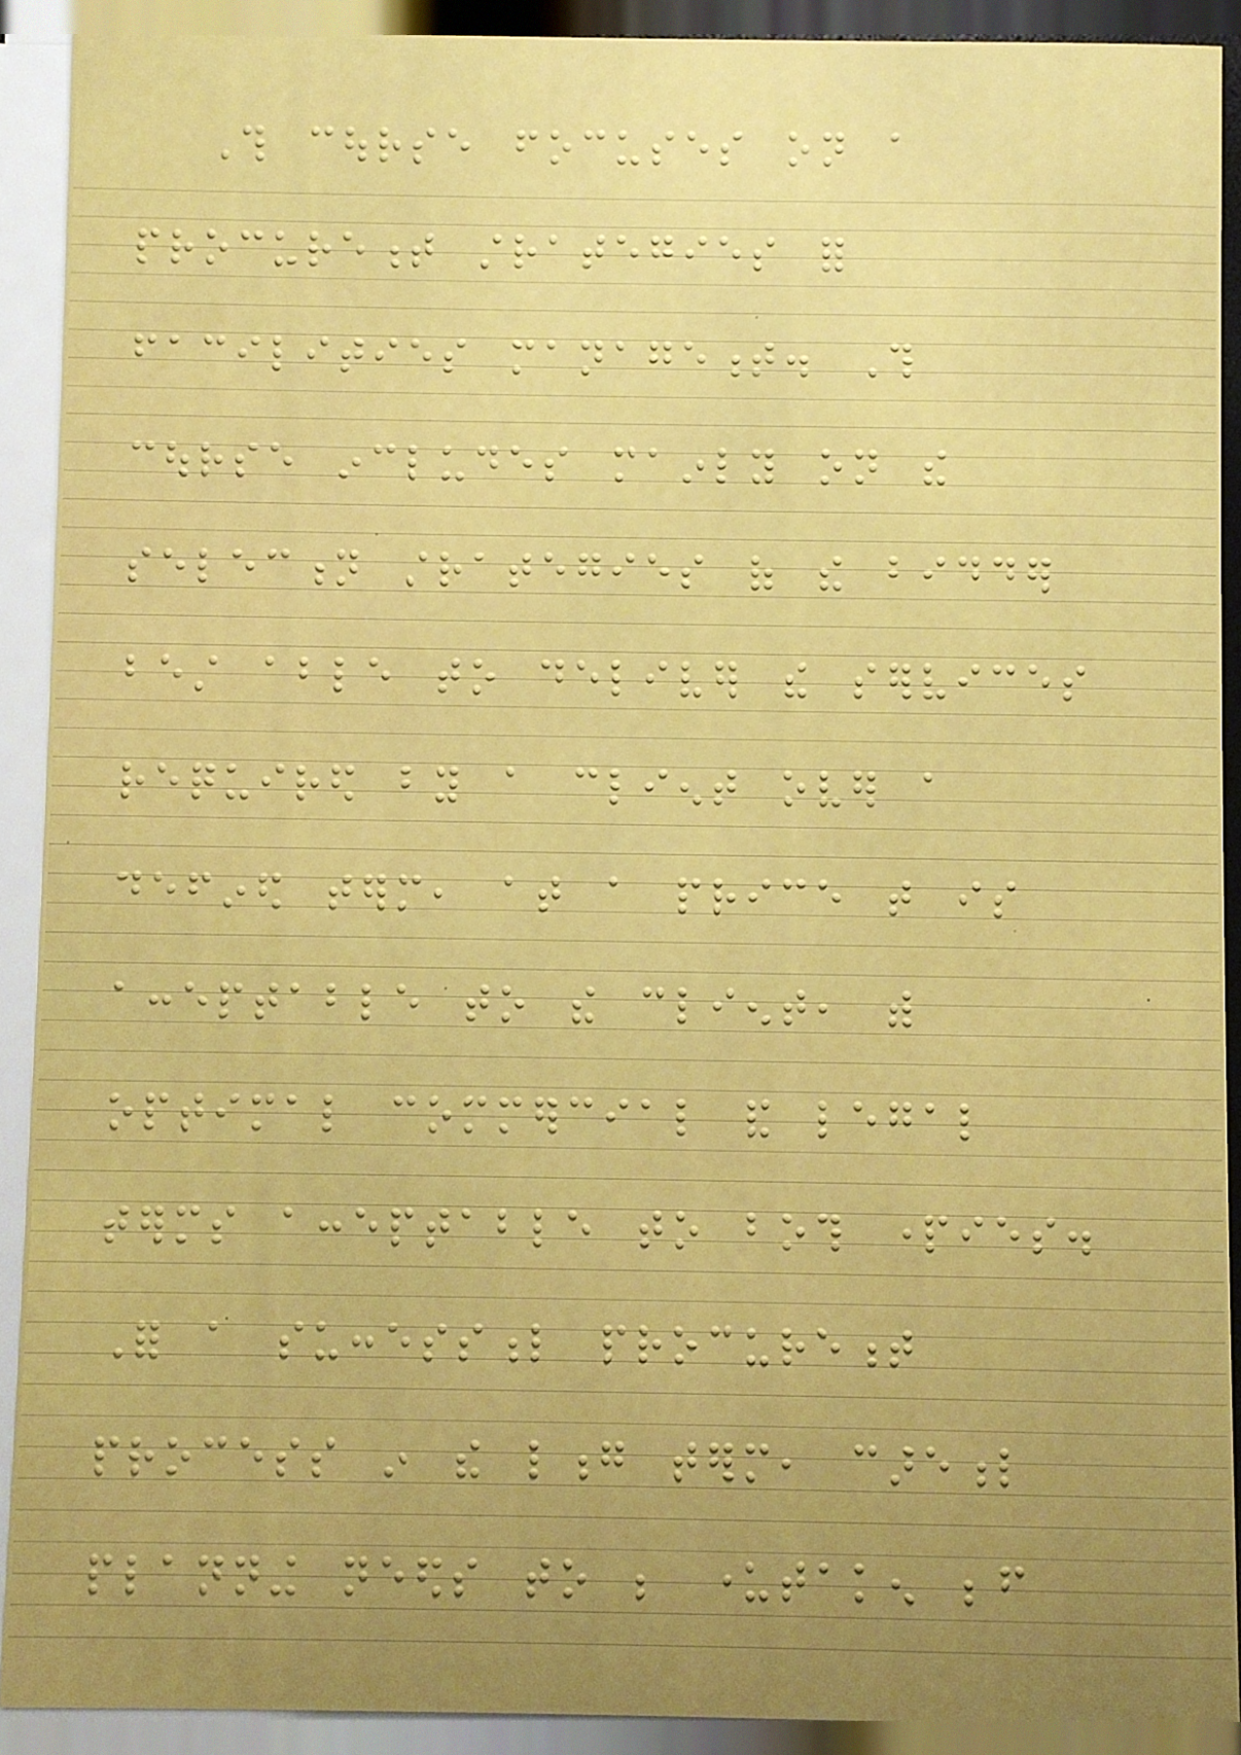This course focuses on a
procurement strategies for
facilities management. This
course includes mainly on the
selection strategies of the bidder
best able to deliver the services
required by a client over a
defined term, at a price that is
acceptable to the client, with
optimal commercial and legal
terms acceptable to both parties.
For a successful procurement
process in the long term, careful
planning needs to be undertaken before
